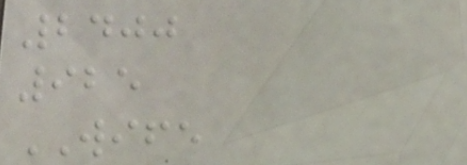2400
925
WIFE
